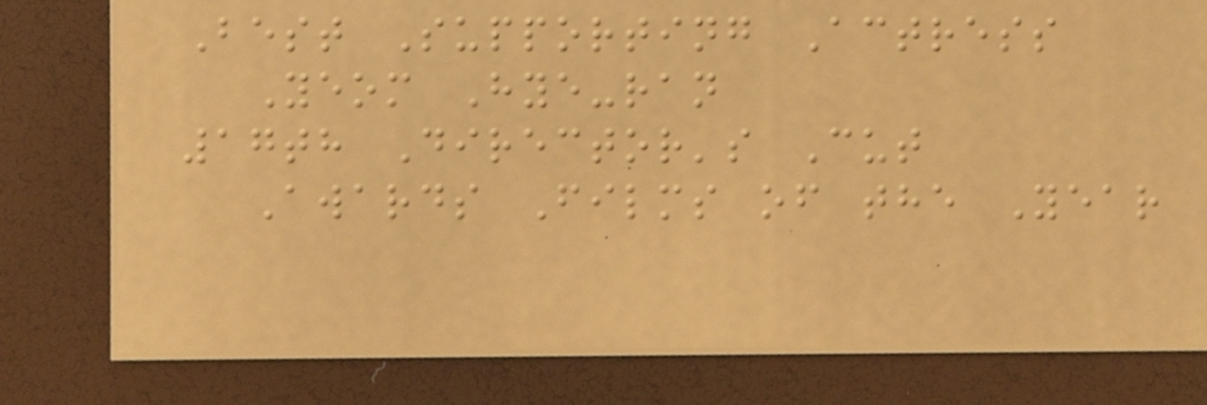Best Supporting Actress
Yeom Hye-ran
17th Director's Cut
Awards Films of the Year
